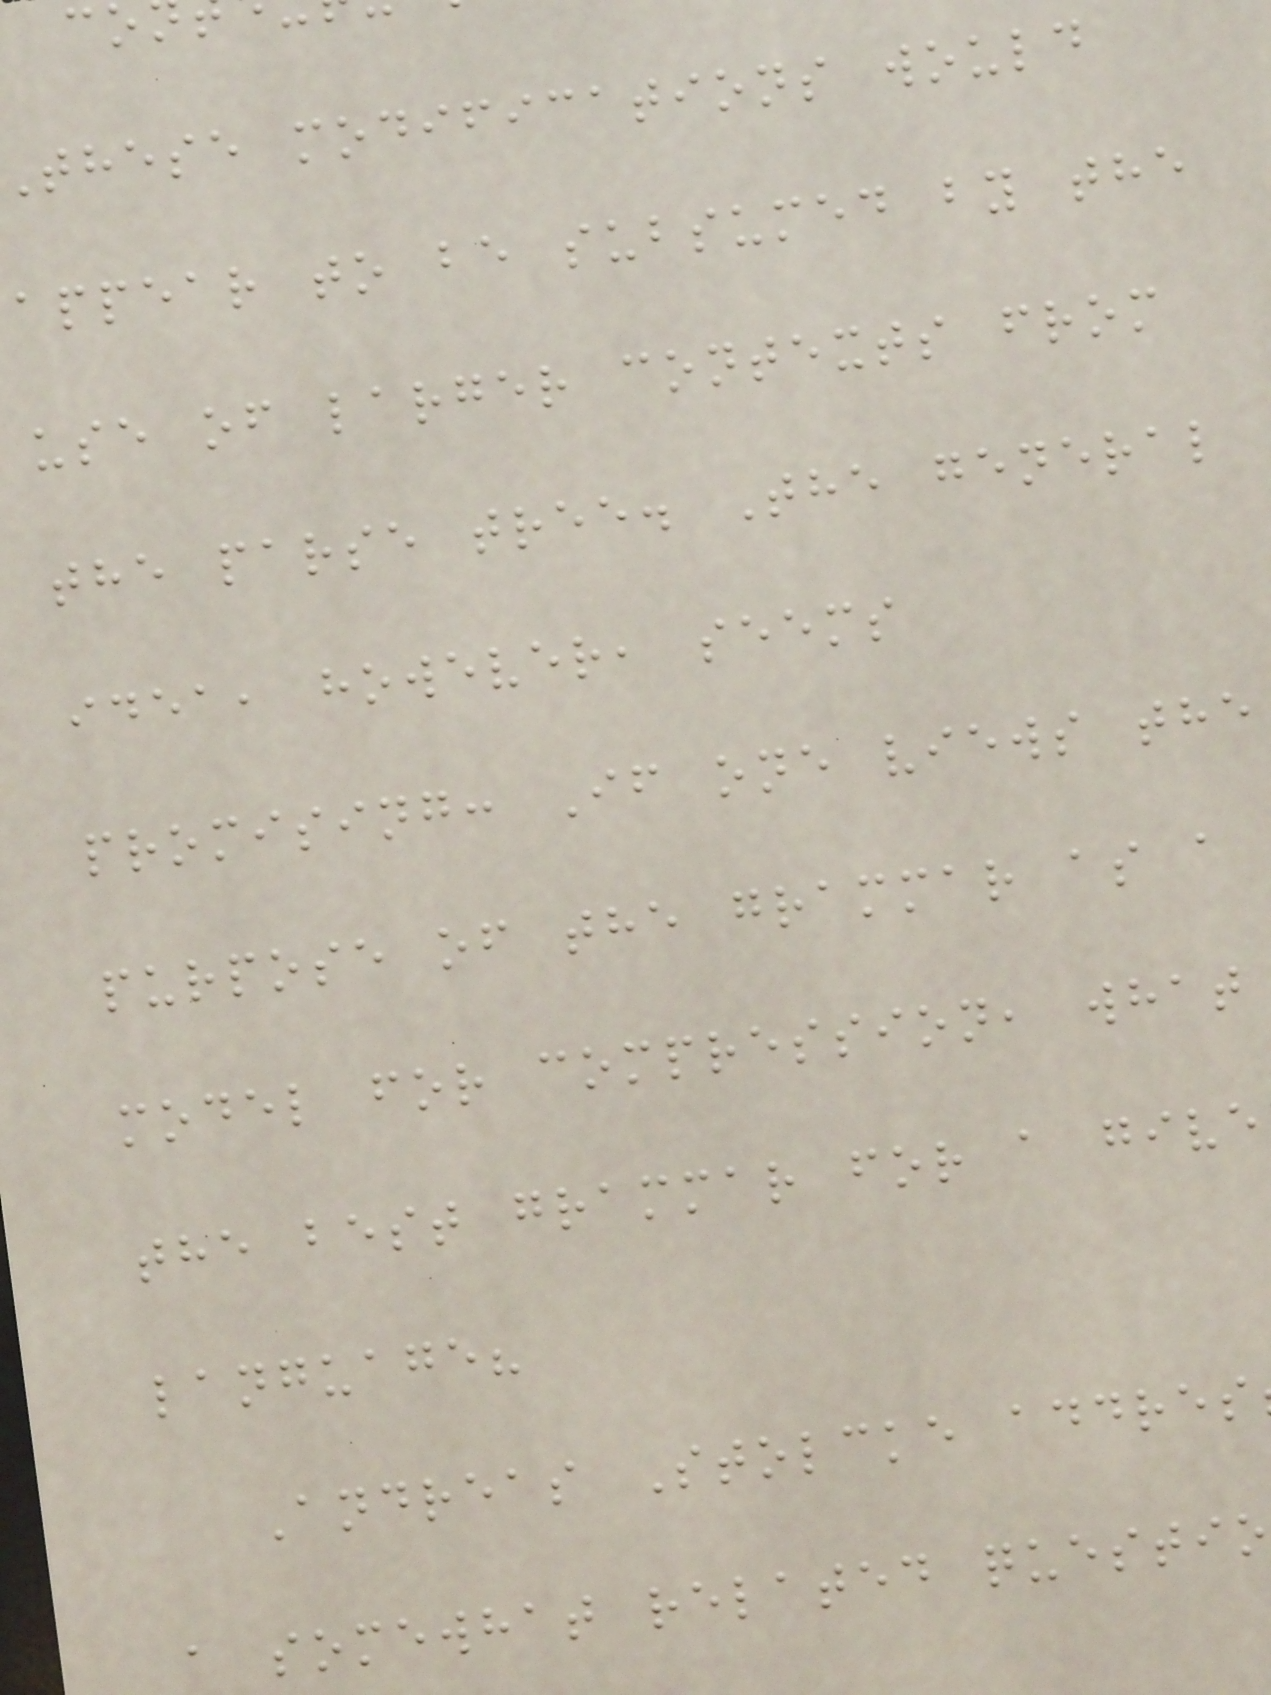these modifications would
appear to be subsumed by the
use of larger contexts from
the parse tree. The general
idea, however, seems
promising: If one views the
purpose of the grammar as a
model for compression, what
the best grammar for a give
language?
Andreas Stolcke addres
a somewhat related questio
